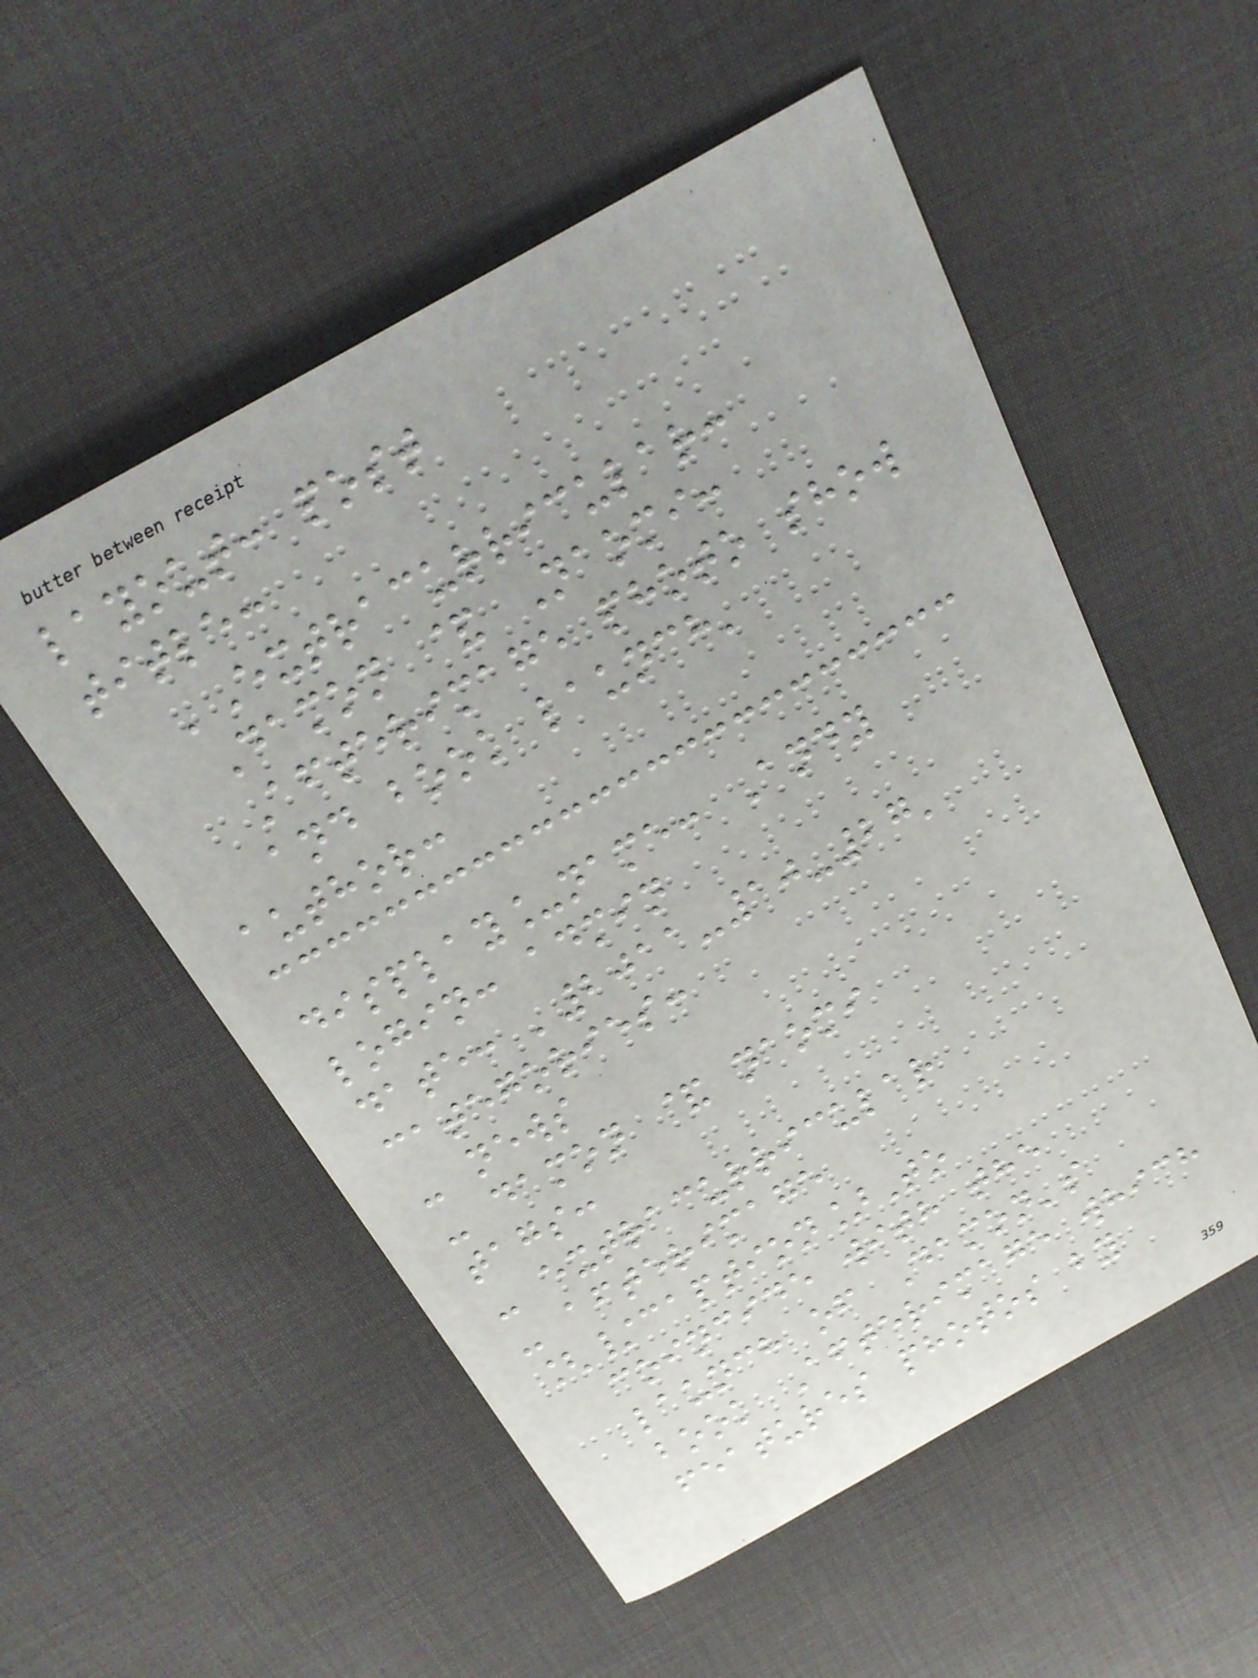layout: post
title:
'Extracurricular:
Damon & Naomi:
Afterimage photo show
and book launch'
author:
display_name: Andy
login: admin
date: '2011-10-27'
categories:
- news
- damon & naomi
tags:
- extracurricular
- afterimage
[/caption]To
coincide with the
launch of Damon's
book Afterimage which
features photos by
